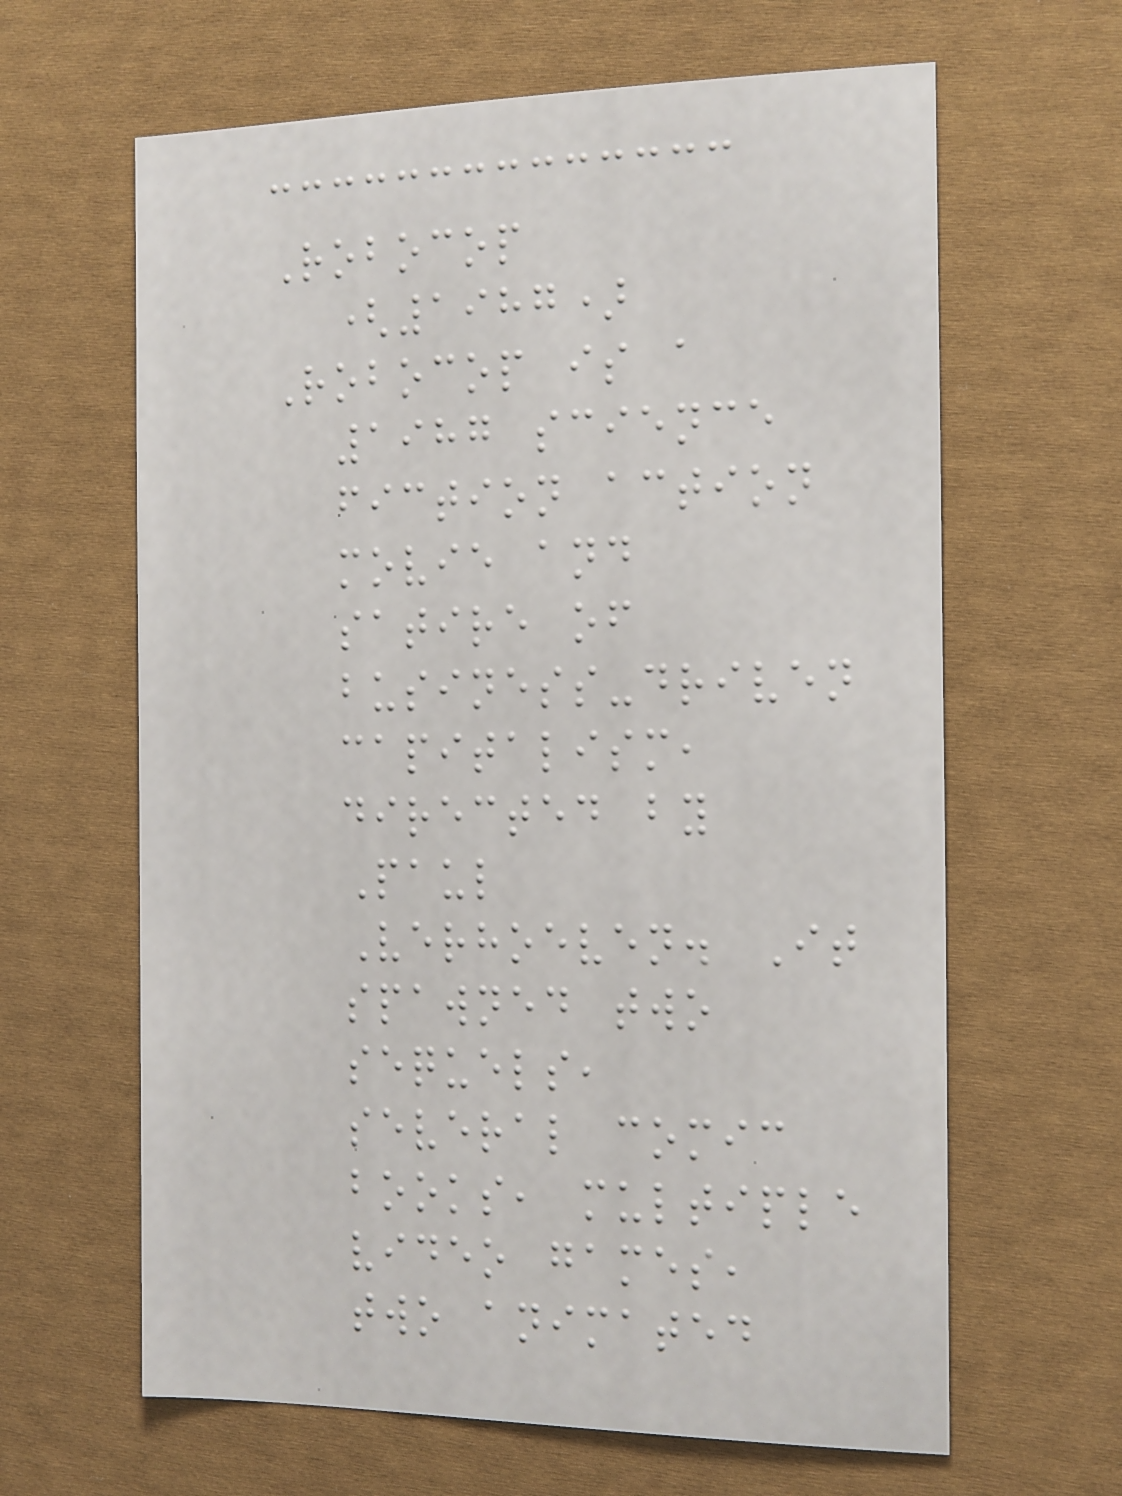Robocop
(1987)
Robocop is a
1987 science
fiction action
movie and
satire of
business-driven
capitalism,
directed by
Paul
Verhoeven. It
spawned two
sequels,
several comic
books, multiple
video games,
two animated
